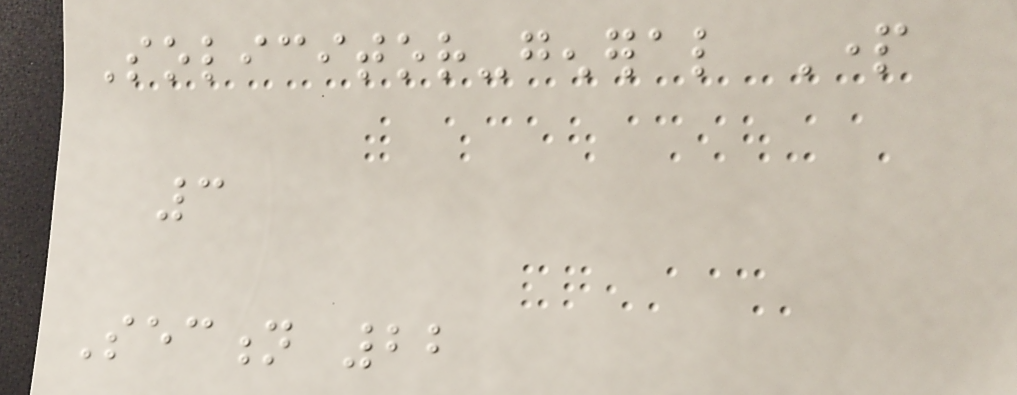Solicitor-general Part
3
Section 22
